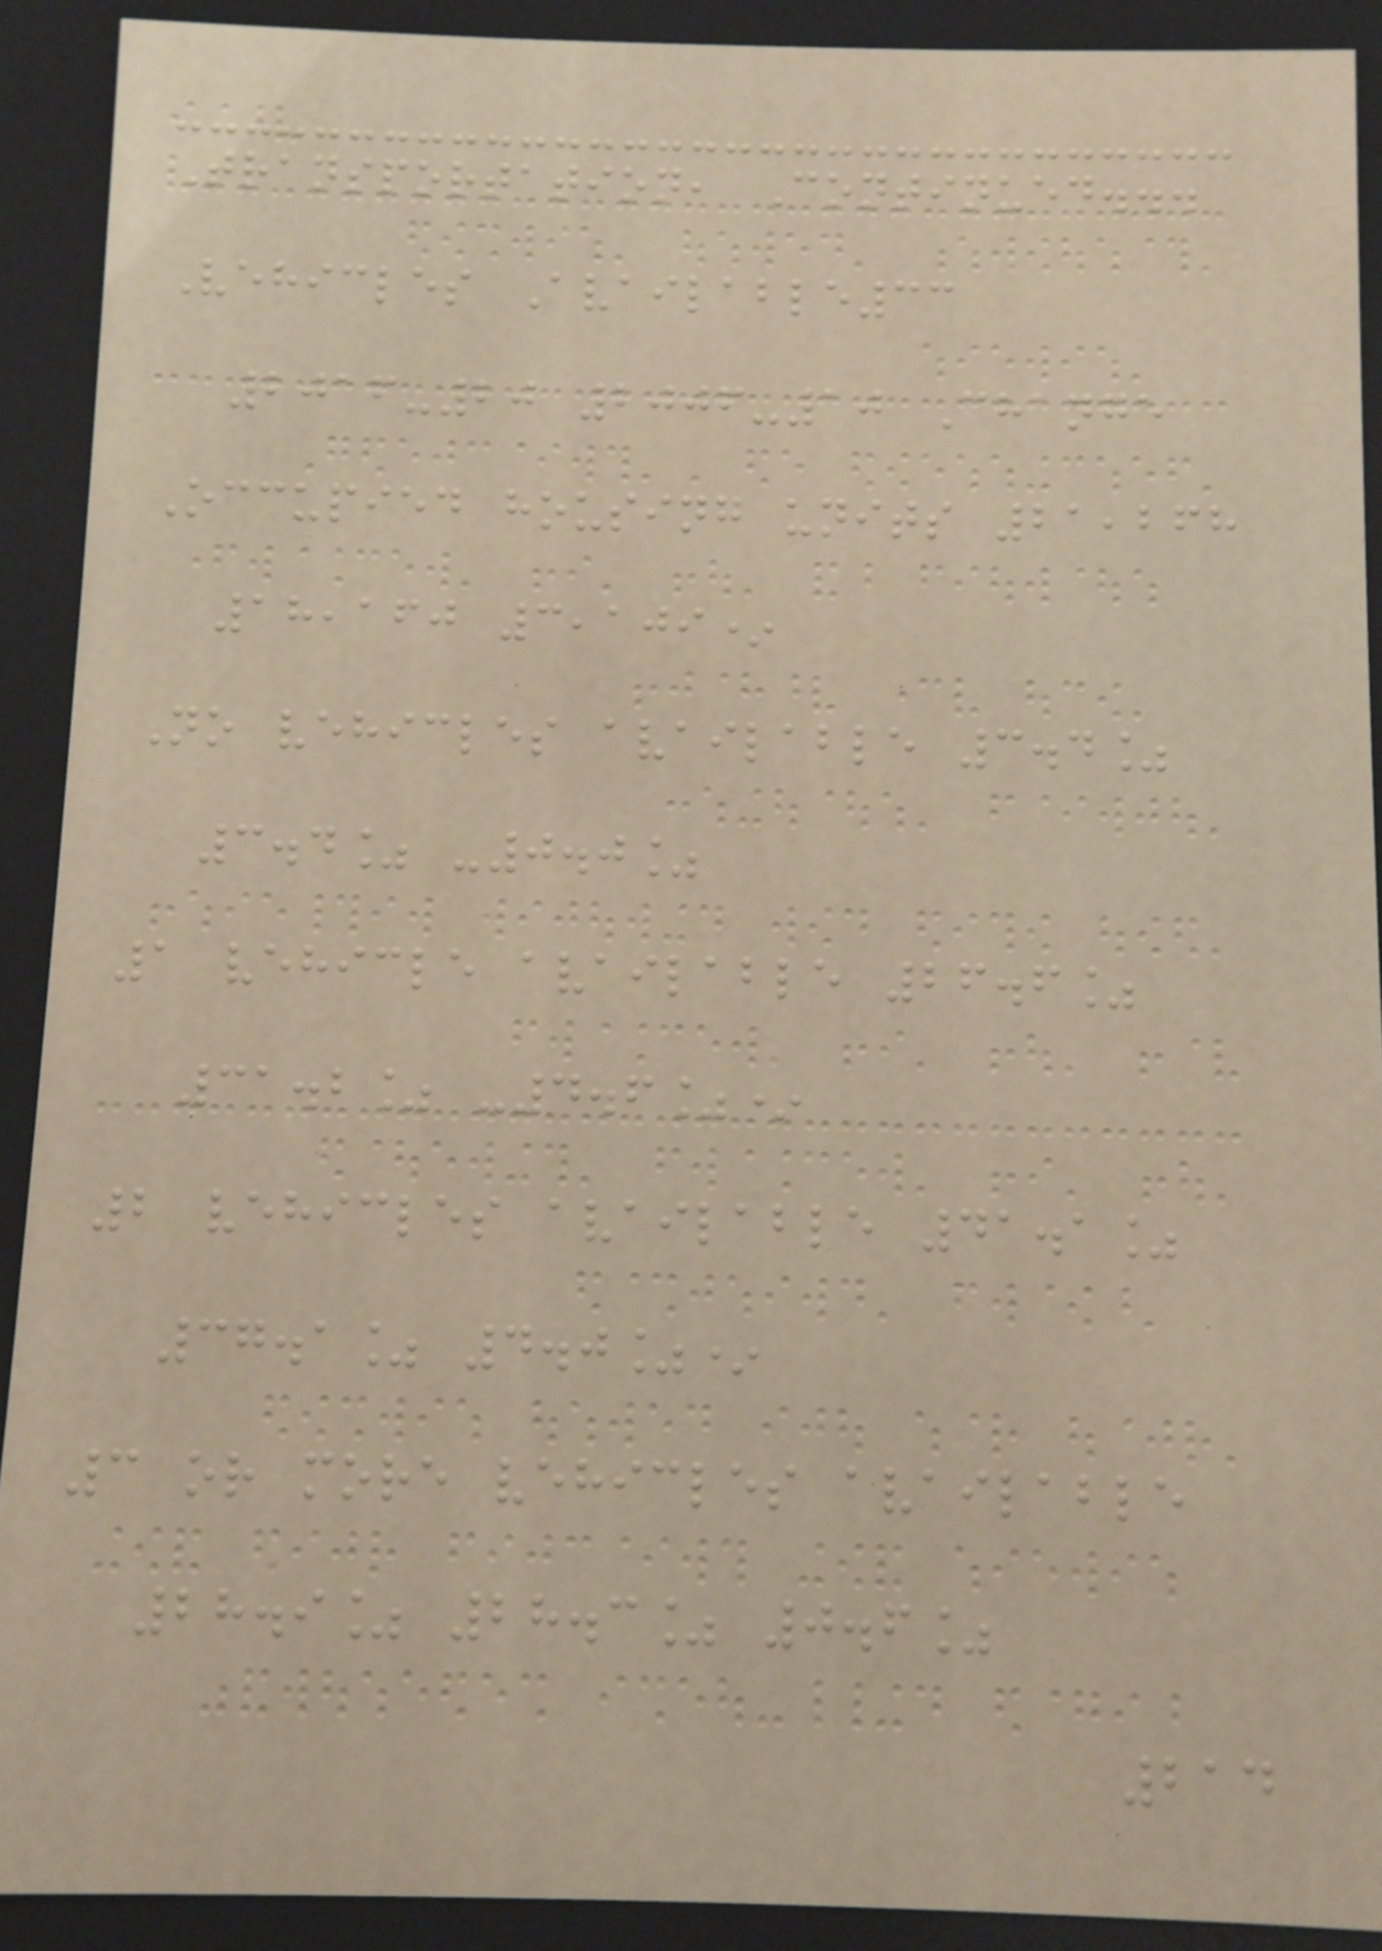Transportation, Continued...
Vehicles Available33
2016-20 2006-10 Change
Occupied housing units 21,268
18,160 3,109*
No vehicles available 3.4%
3.4% -0.0%
1 vehicle available 26.6%
31.2% -4.6%*
2 vehicles available 41.1%
37.1% 4.0%*
3 or more vehicles available
28.9% 28.3% 0.6%
214
